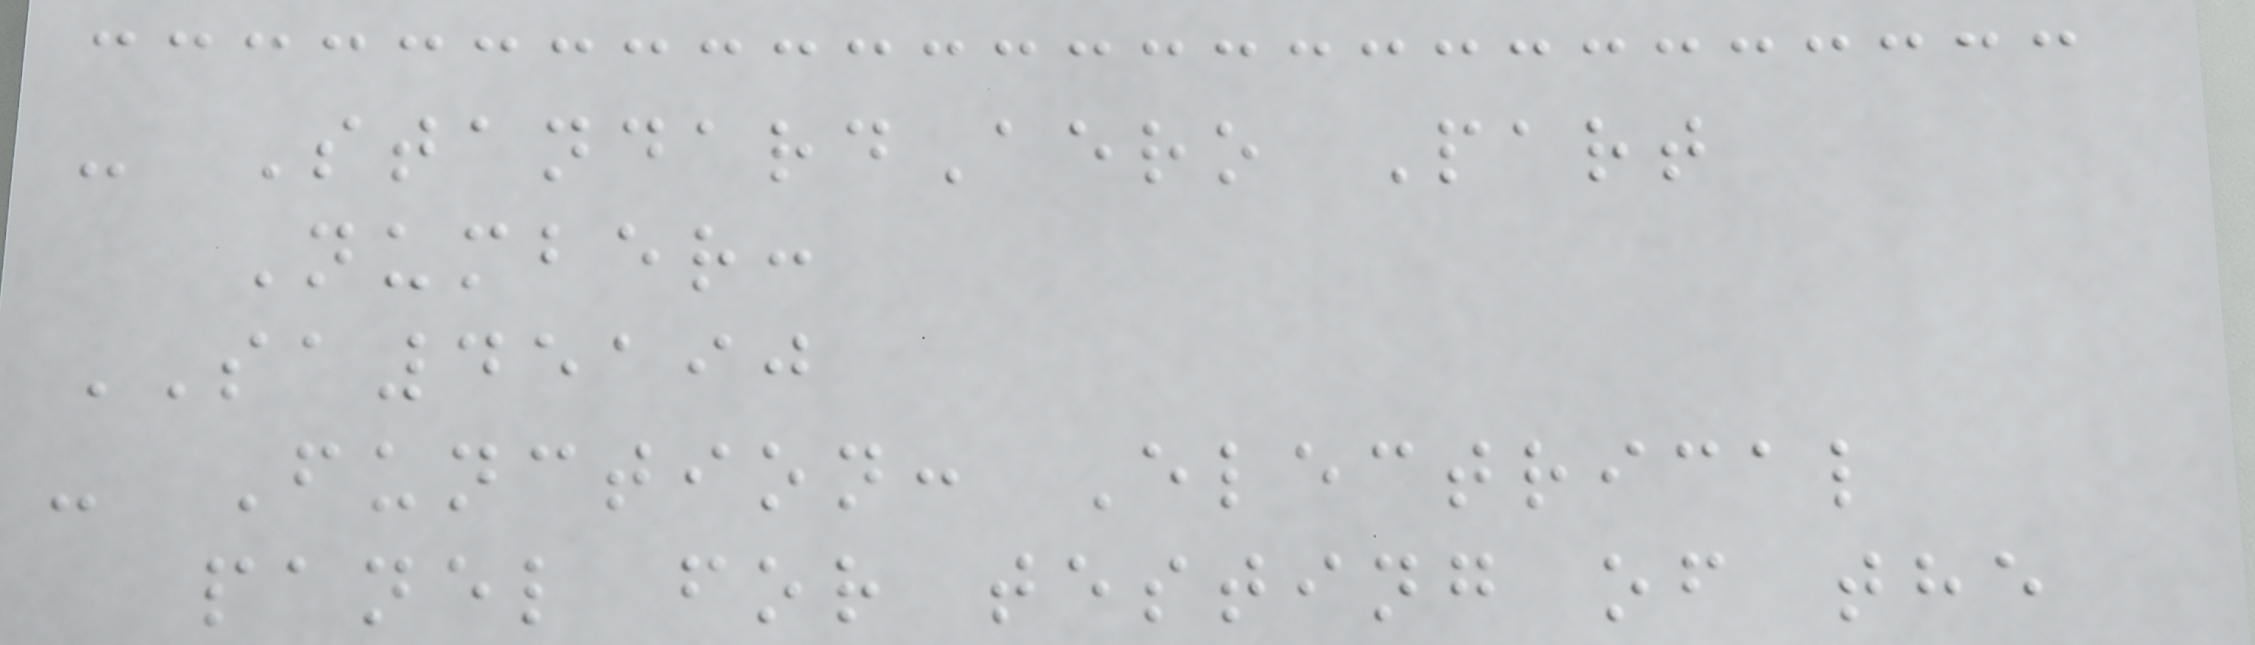- StandardAero Part
Number:
SA45190
- Function: Electrical
panel for testing of the
